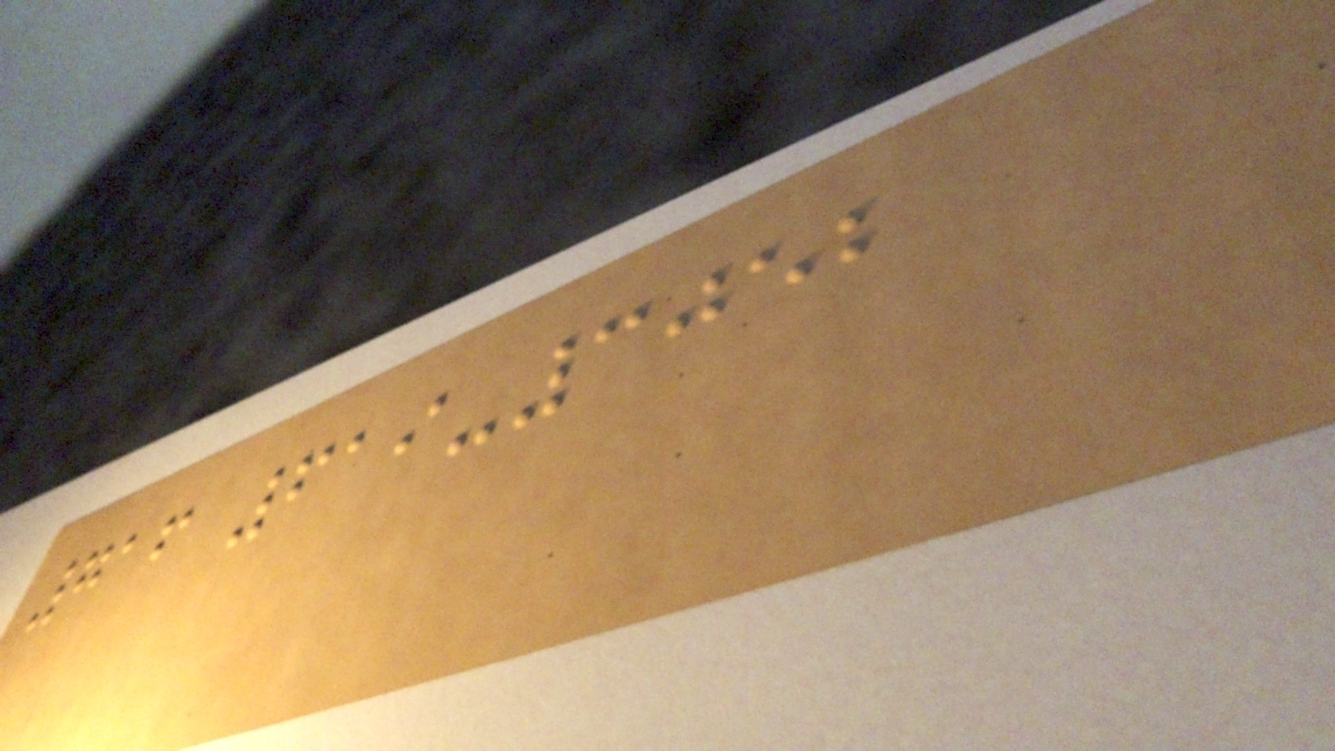716 619-3052
